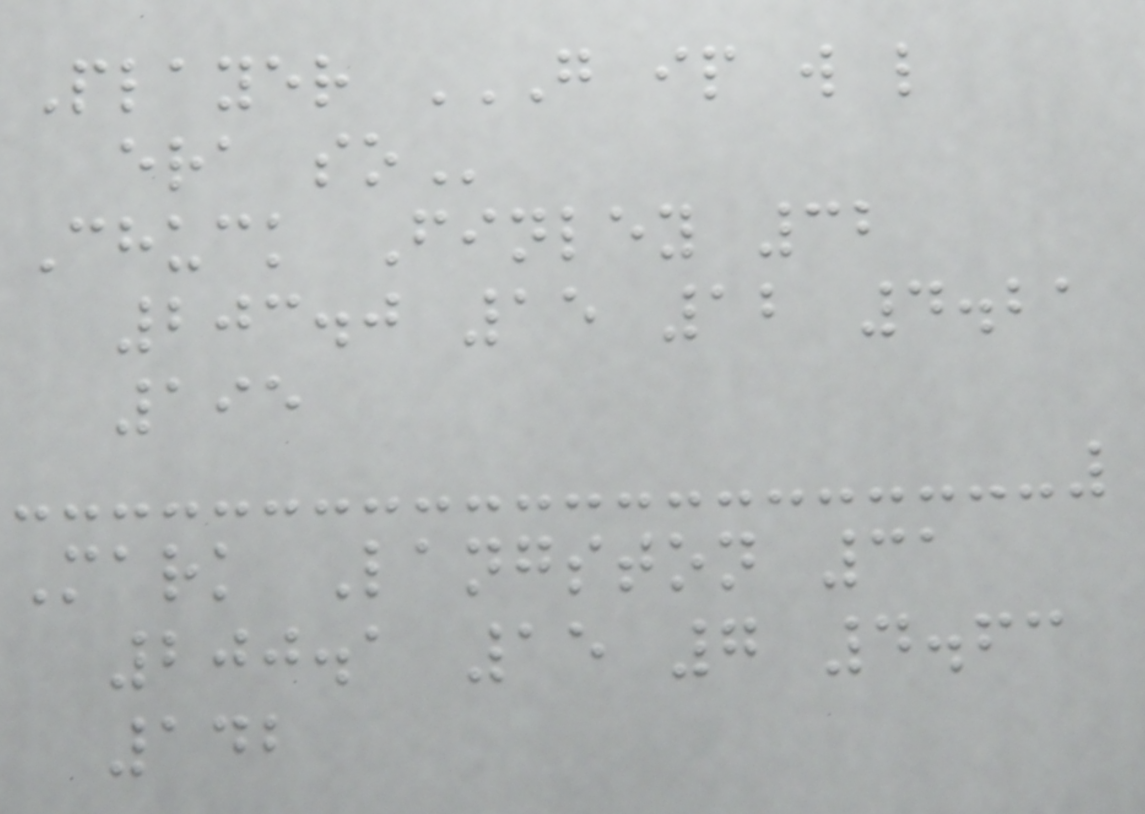Player G IP W L
ERA SO
Chuck Finley 32
203.0 15 12 4.21
195
Mark Langston 31
200.1 15 7 4.63
142
